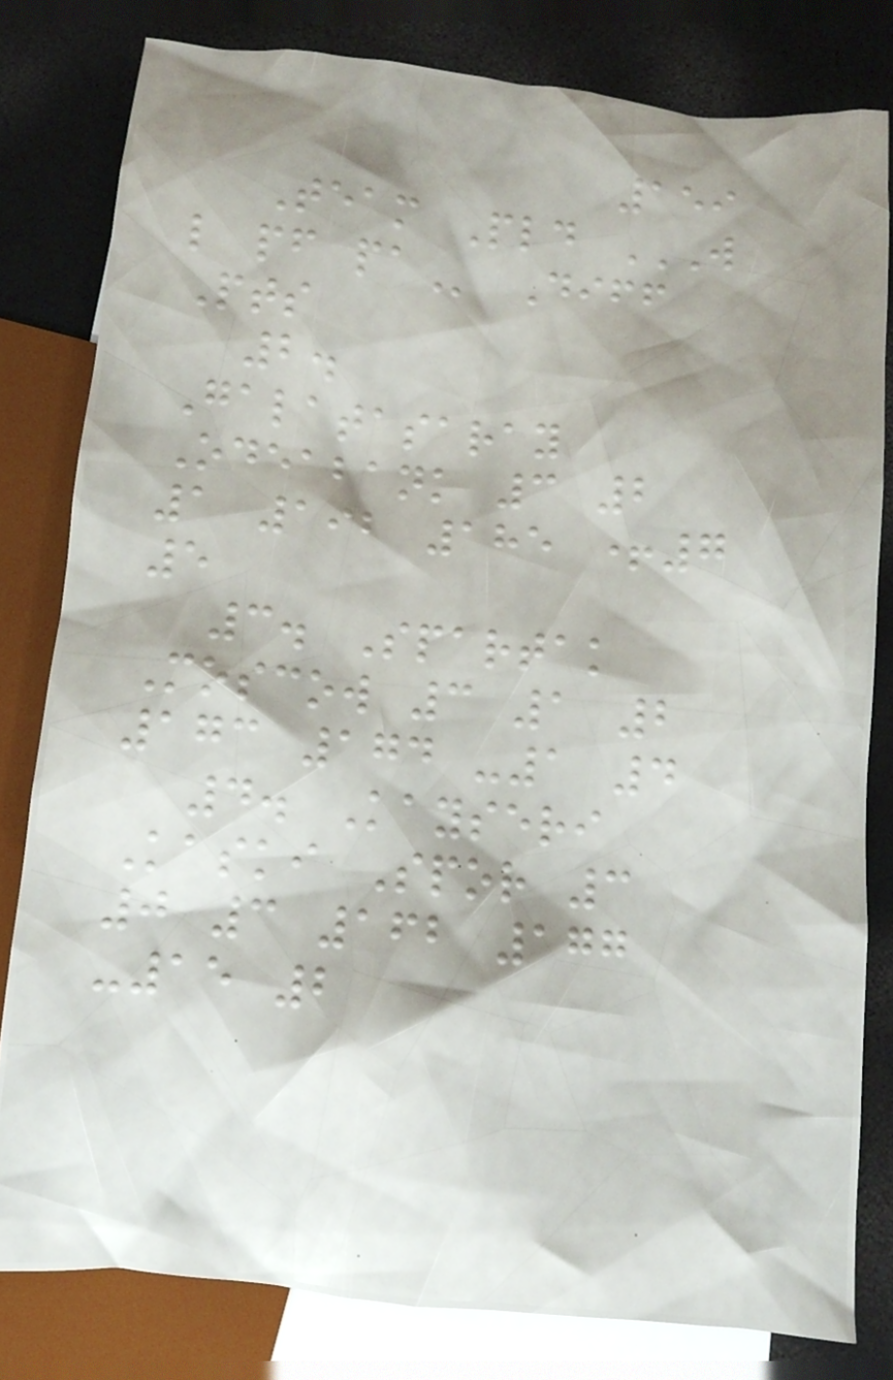159
Team Pld W
L PF PA Diff
Pts
2.
Galatasaray
Odeabank 3 2
1 192 185 +7
5
3. Spartak
Moscow 3 1 2
173 174 -1 4
4. Kayseri
Kaski Spor 3
0 3 162 177
-15 2
